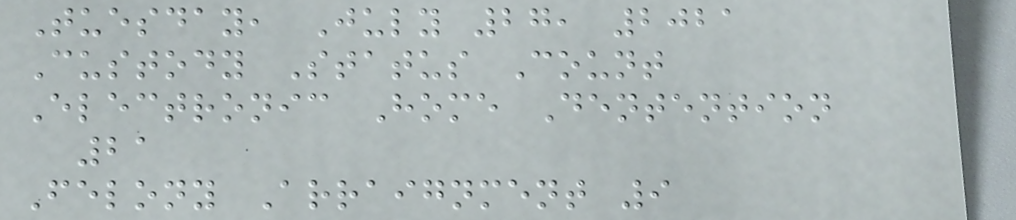Tuesday, July 27, 2021
Custody Status Count
Electronic Home Dentention
21
Felony Arraignment 9
